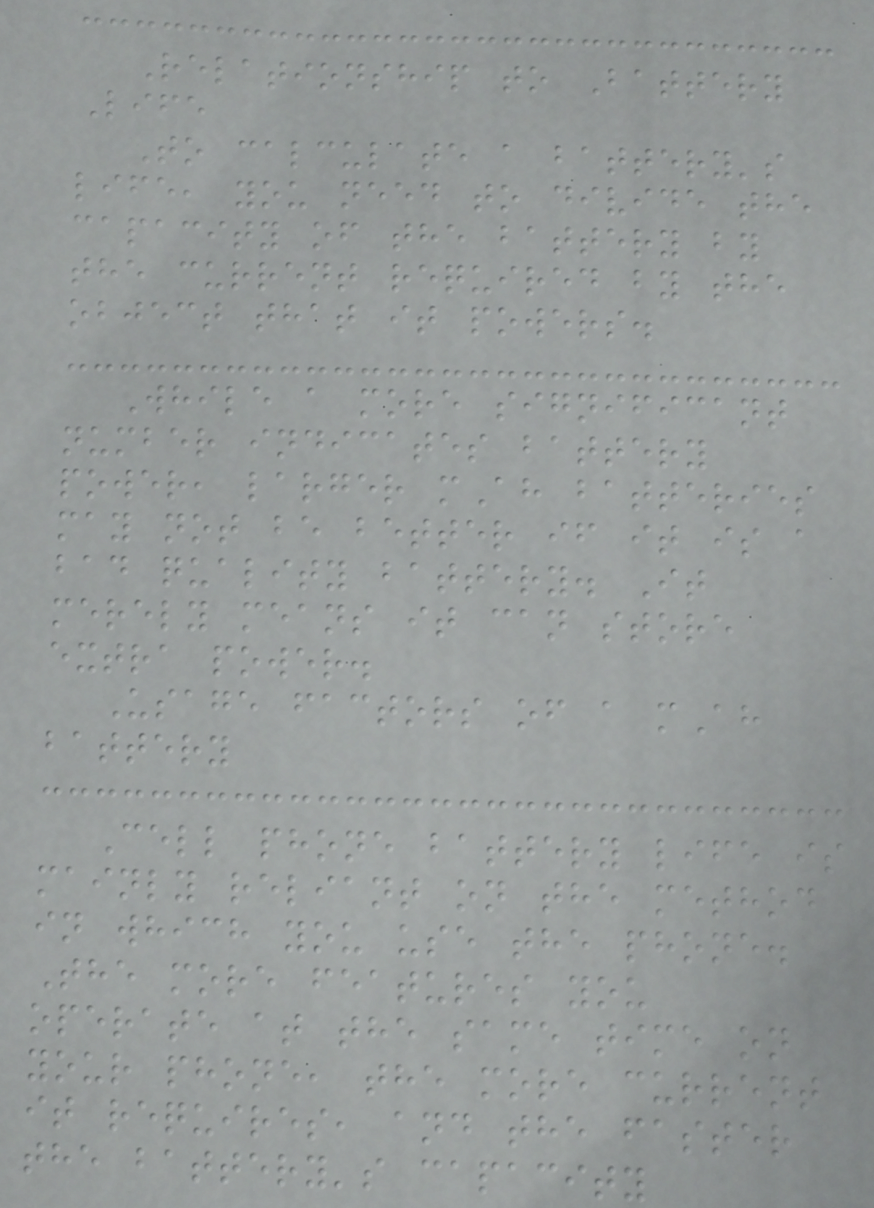Relationship to Battery
Life
To calculate a battery's
life, you need to divide the
capacity of the battery by
the current required by the
object that it powers.
While a more significant
number indicates battery
power, larger mAh batteries
may not be better if it is a
bad quality battery. It
merely means it can store
extra power.
Usage factors of a mAh
battery
Cell phone battery life is
mainly reliant on the method
in which you use the phone.
The more features you
operate at the same time on
your phone, the more current
it requires, and the faster
the battery's capacity
